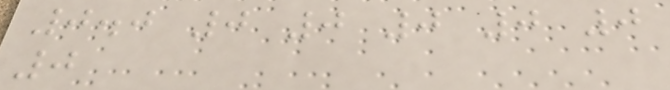0.0 0 0 0 0 0
0
